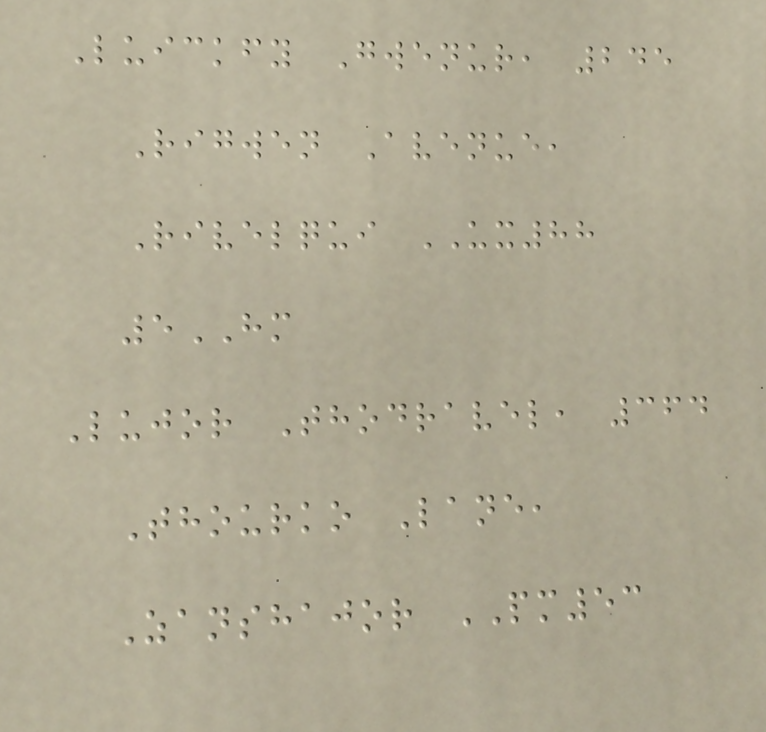Luickfy Gwenur, 245
Rigwen Avenue,
Rivelqui UX88
5HM
Lujor Thodravel, 364
Thourko Lane,
Zanshajor PM53
